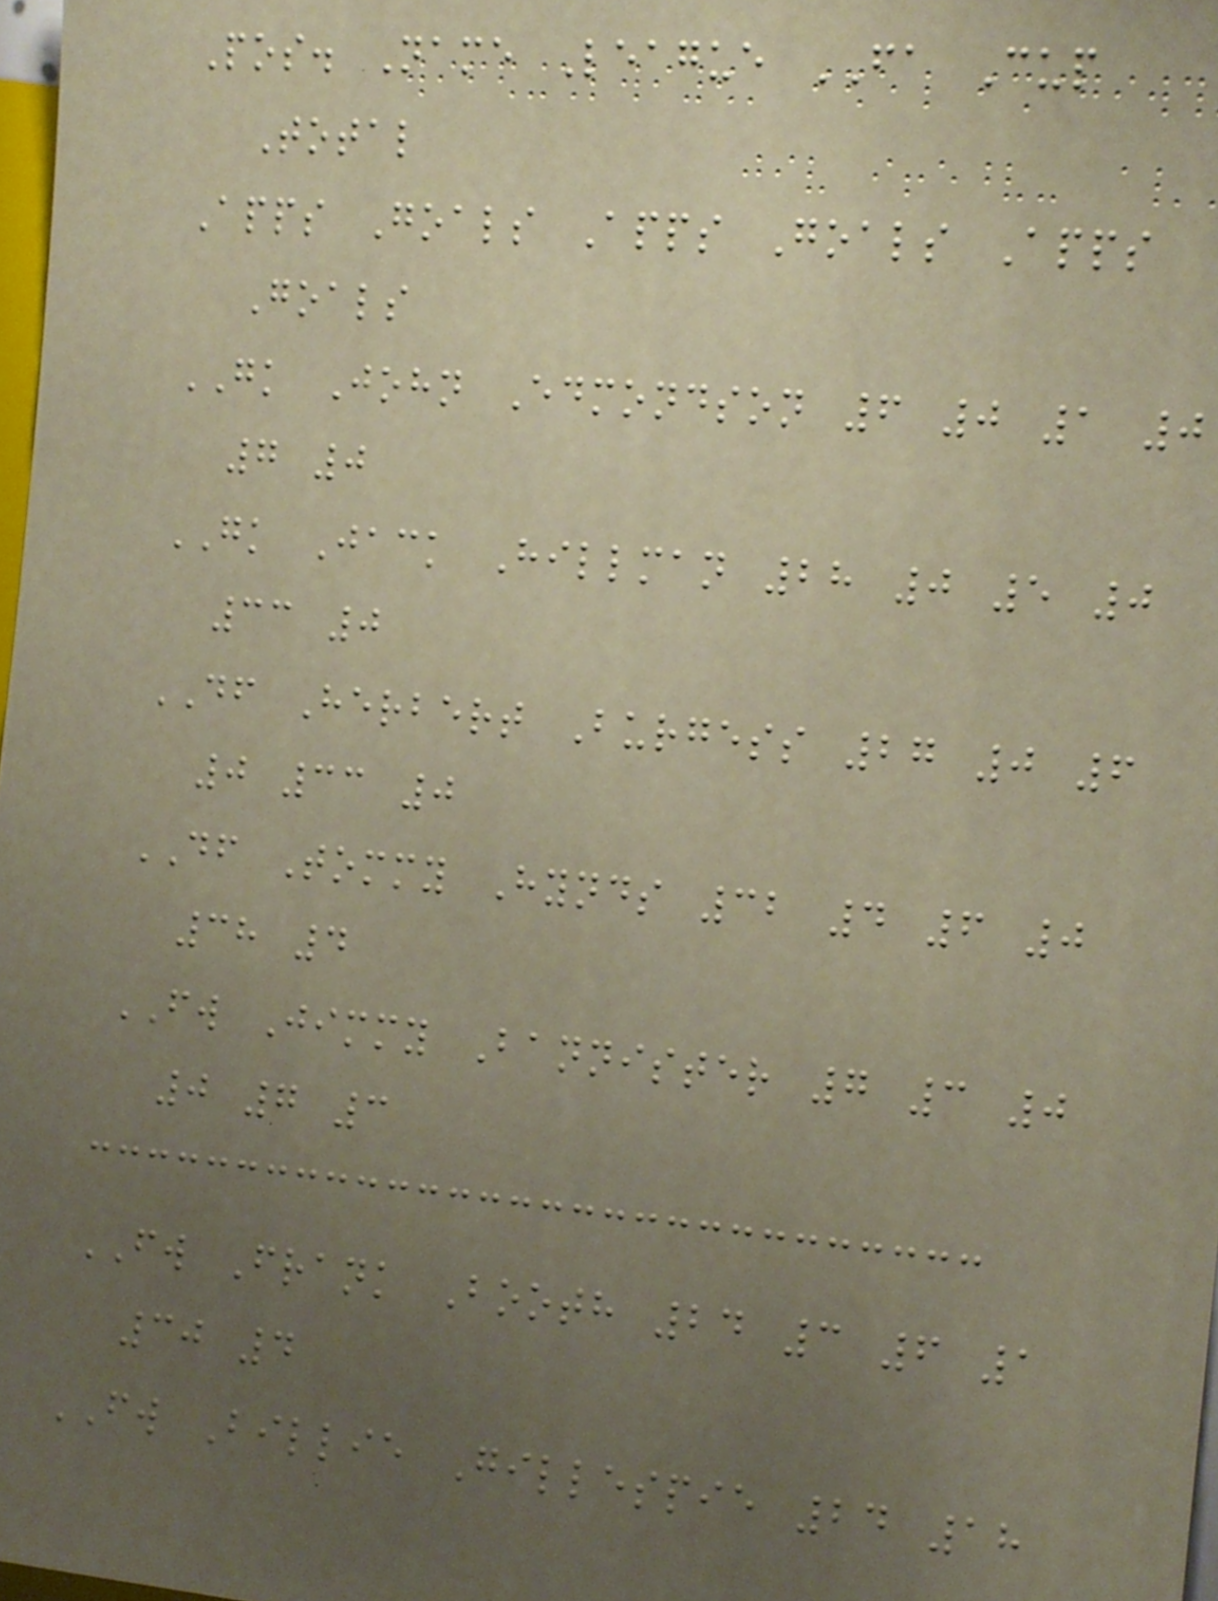Pos. Name League FA Cup
Total
Apps Goals Apps Goals Apps
Goals
GK John Edmondson 6 0 1 0
7 0
GK Jack Hillman 28 0 5 0
33 0
DF Herbert Burgess 27 0 6
0 33 0
DF Tommy Hynds 32 4 6 0
38 4
FW Jimmy Bannister 7 3 0
0 7 3
FW Frank Booth 24 3 6 1
30 4
FW Billie Gillespie 24 18
